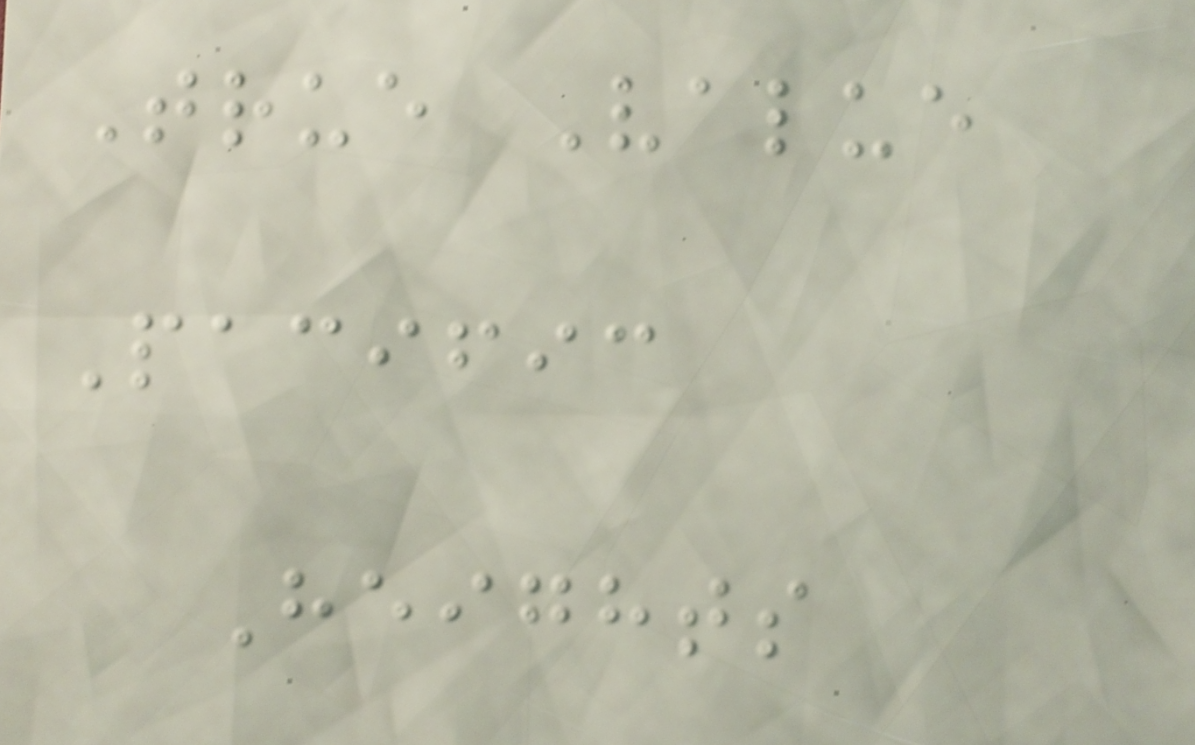True Value
Pacific
Heights
